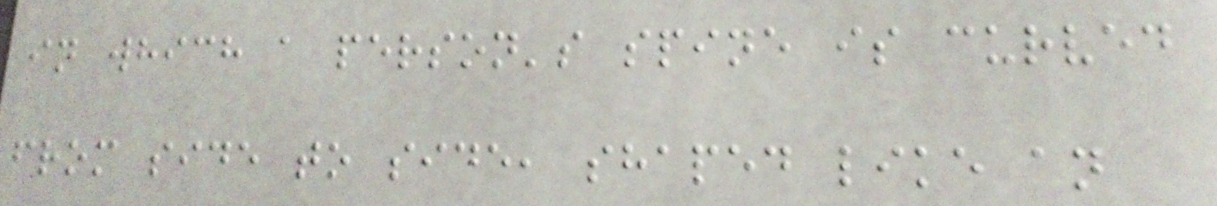in which a person's spine is curved
from side to side, shaped like an
